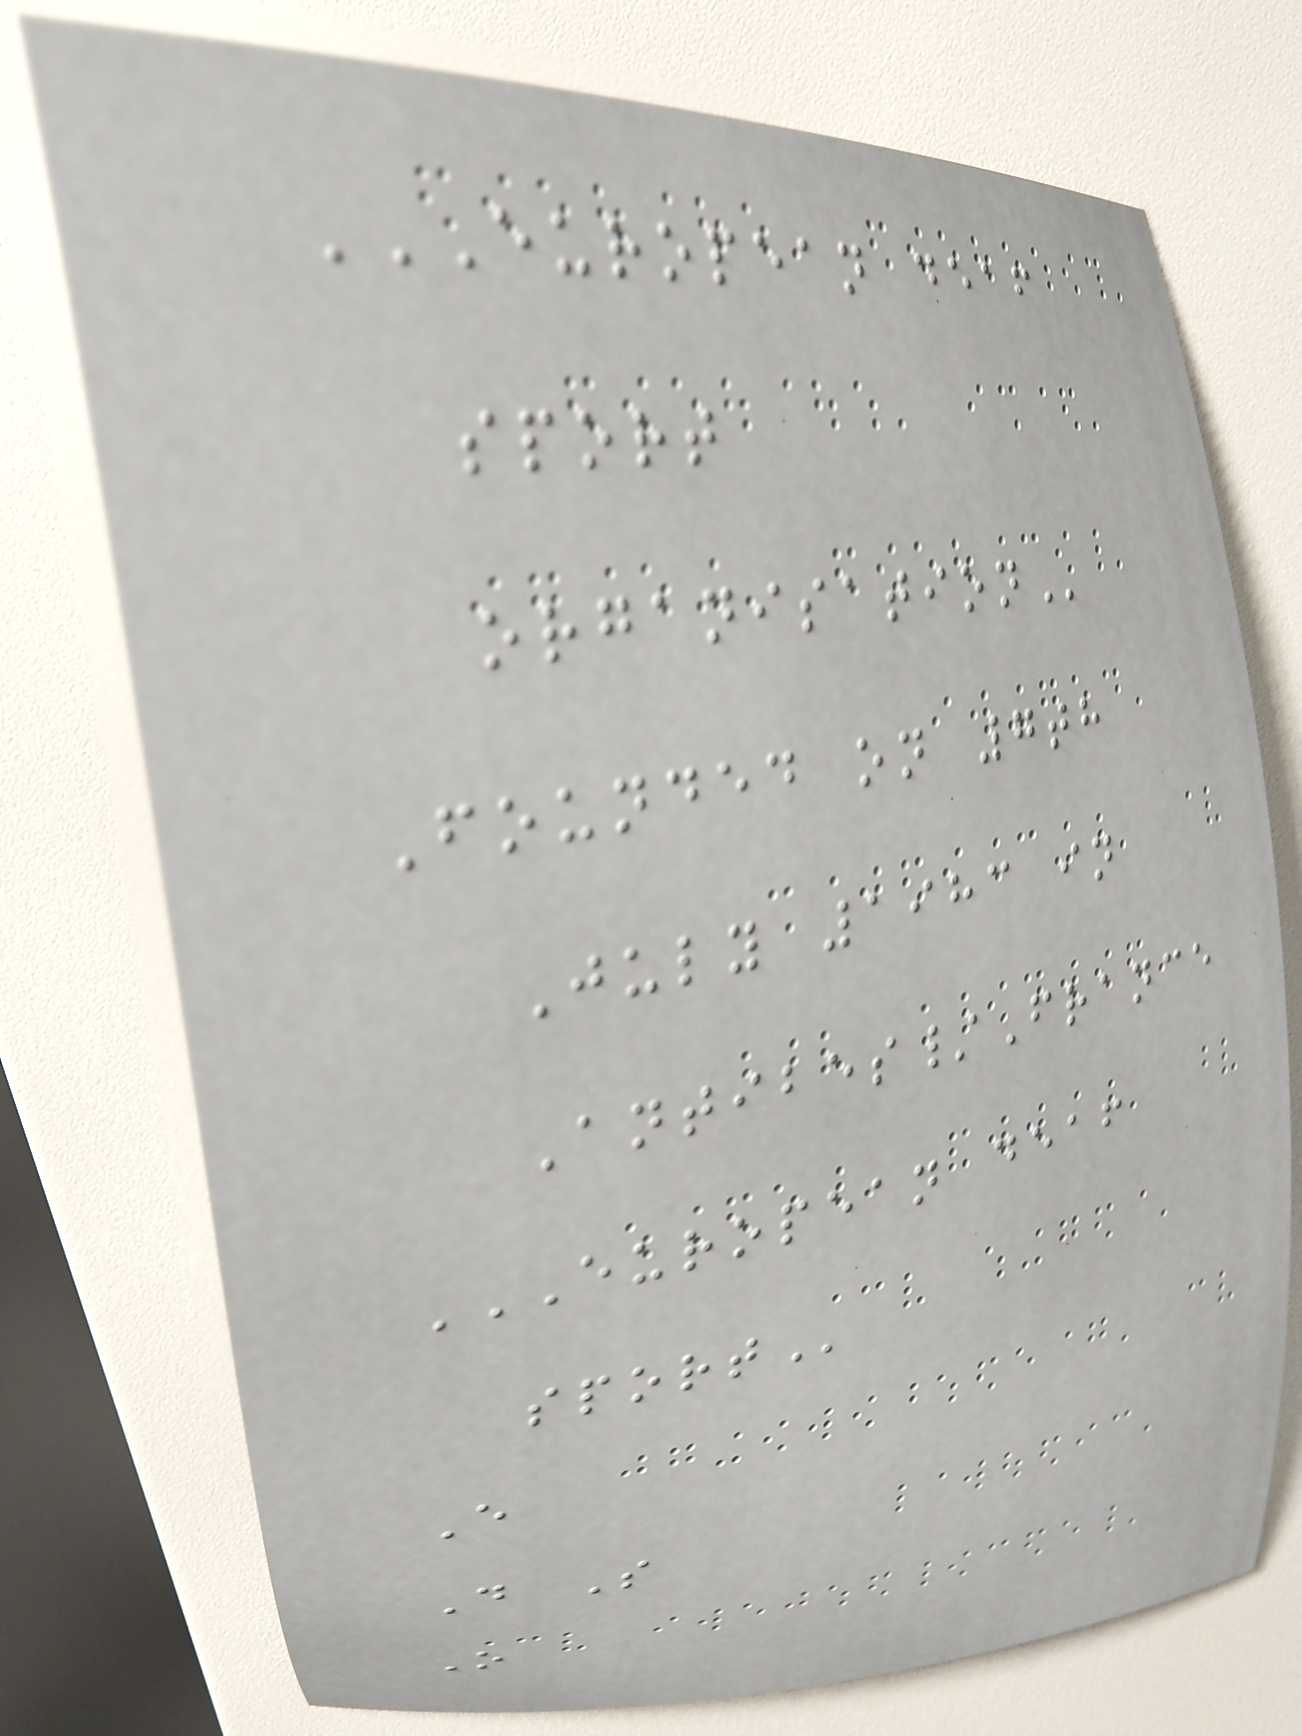EUROPEAN DEAF
SPORT
ORGANISATION
Founded on 7th
July 1983 in
Antibes/France
EUROPEAN DEAF
SPORT
E
D S
O
